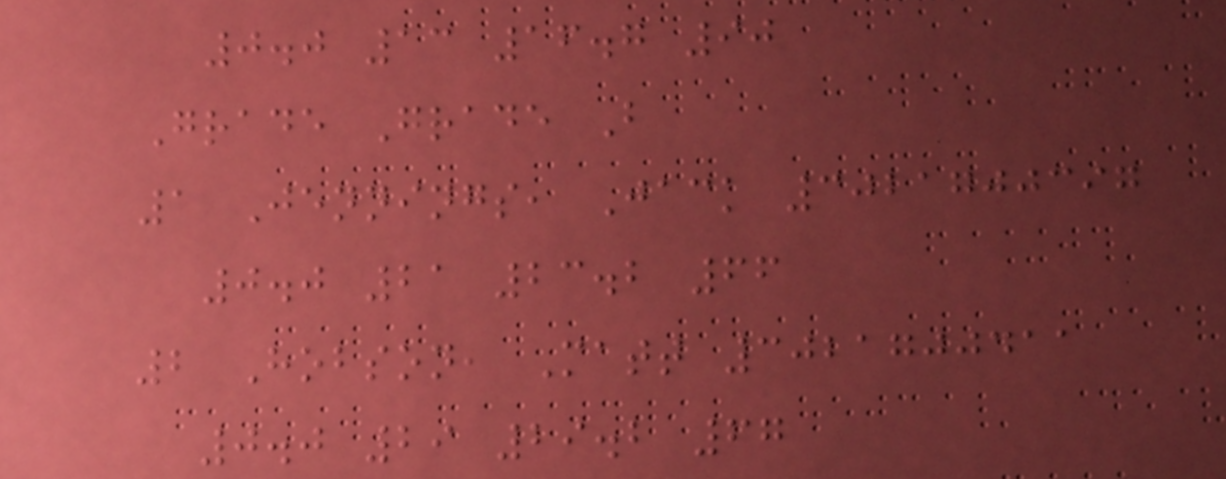0.0 13 16.7 90
Grade Grade B
1 Jennings, Jack 3021700397
0.0 21 23.2 66
2 Hobson, Matt 3021700411
0.0 29 29.2 67
